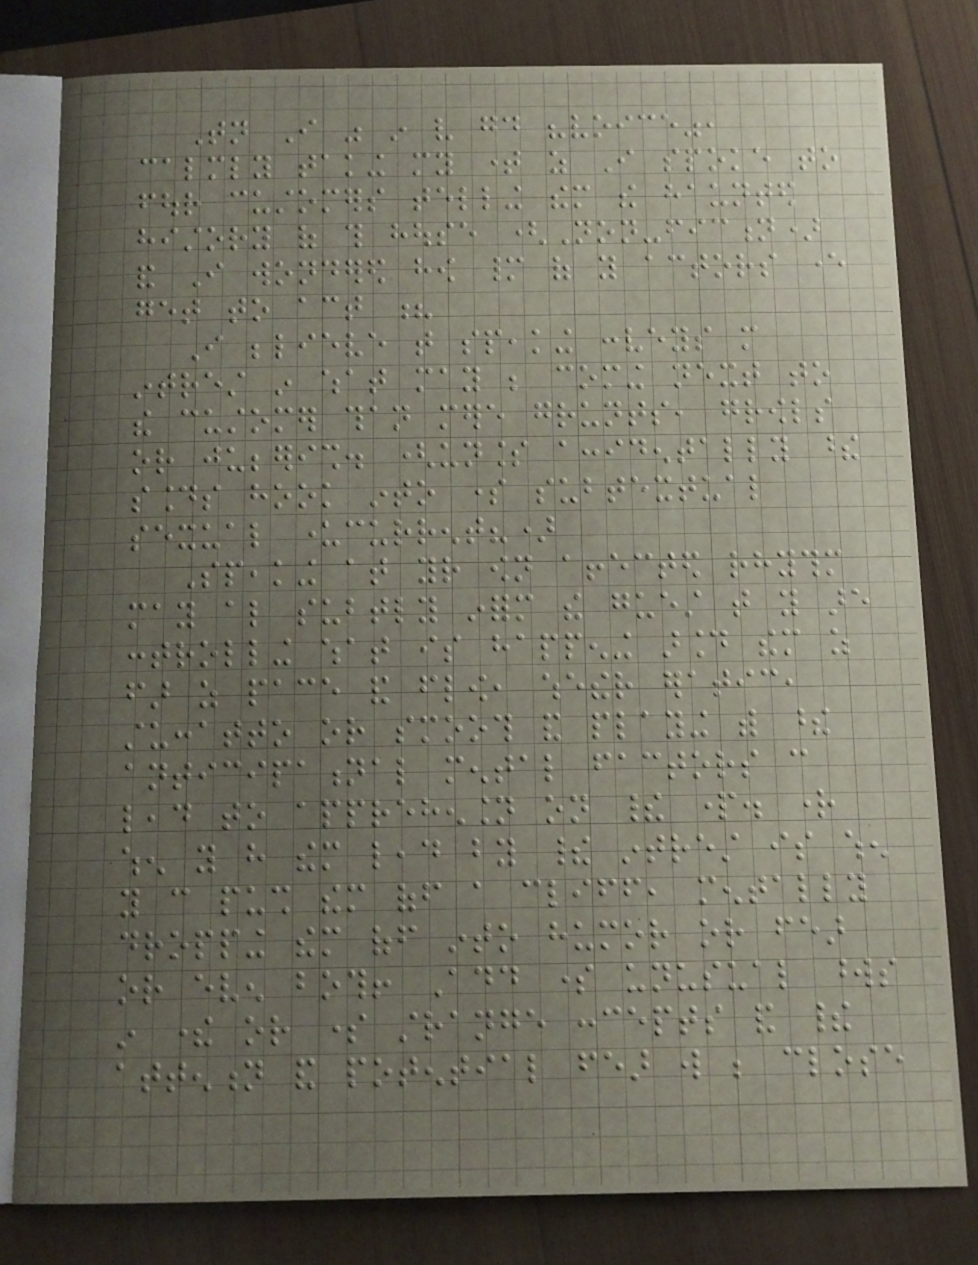Tonight I was in very good "voice",
calmly taking my time as I spoke to
four customers telling them the haunted
history of this house (Non-fiction)
and I wondered how many of you actors ever
get to act ?
I believe that speaking conveys more
intrest in what may be coming next to
the customer than mere grunts, growls
or jubberish. (unless accidentally these
sounds hook into some subtextual
sexual undercurrent?)
Speaking at your own affected rhythm
may also subtly inform the guest that you are
controlling what is happening around them as
far as pace and flow, whether eratic,
stuccatto or smooth and playing with these
anticipational mental factors can
lead to apprehension on their part. right
when you have them lead by their intrest is when
you can push them off a cliff, mentally
dropping them off into humor or fear
or even both! Add some unusual words
in there or some strange concepts and their
attention and potential fear will be close
